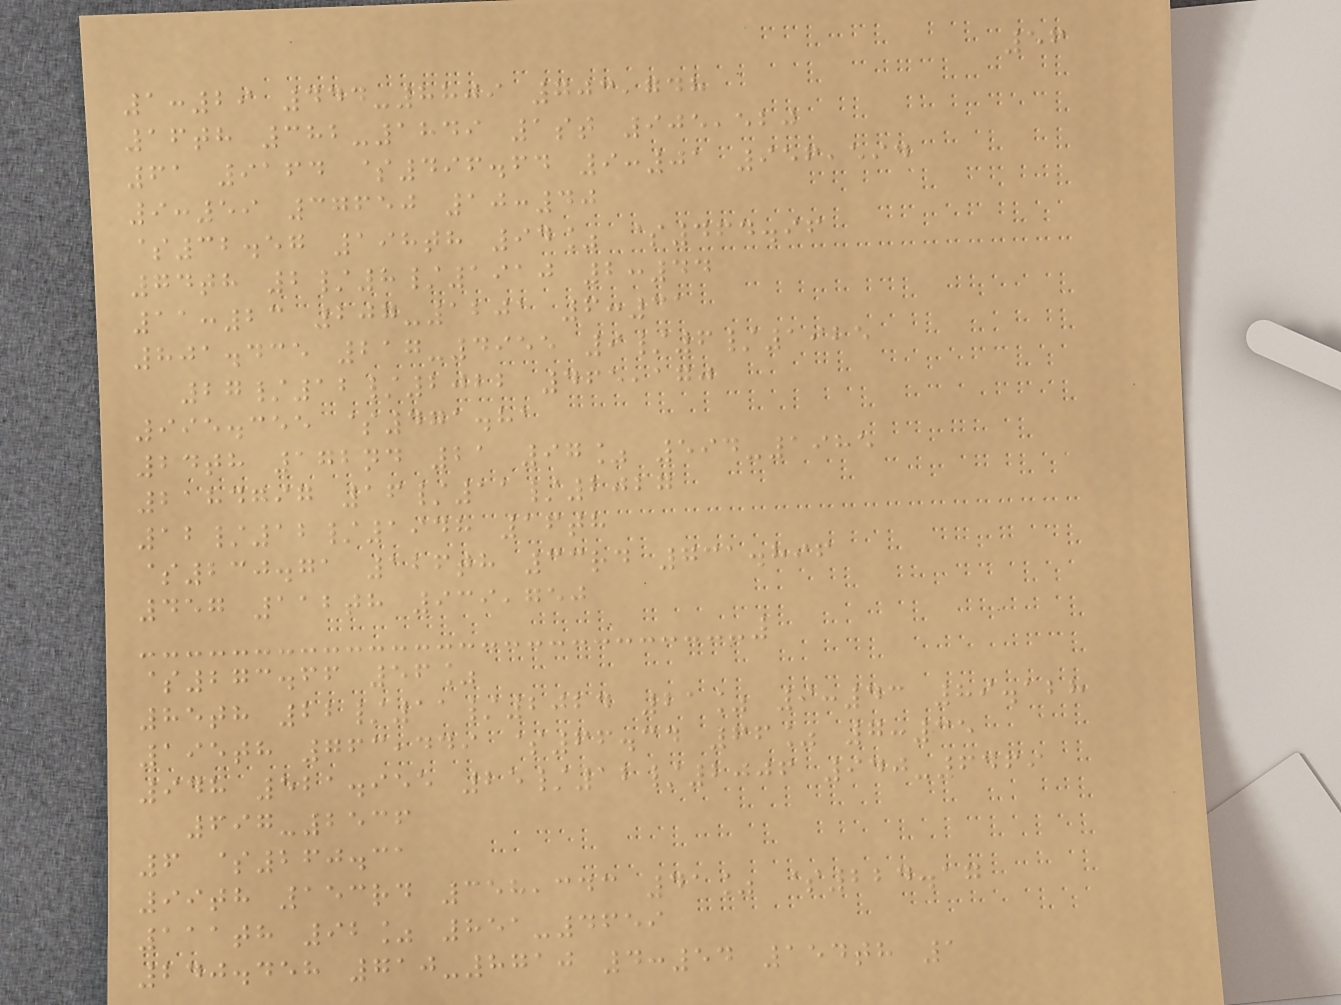56
1:29 444-8809 703,748
16th 382-1849 1st 905,520
61 9164 $496.64 9:01 956,594
9:59 37650 10:40
$32.57 198th 94% $464.96
74th 2/8/1910 2:44
11:23 207-1201 6:31
801.435 217-4955 9/6/1925
27/12/2022 465,170
995.355 $471.81
24th 172nd 21 97% 594-1985
2184797 16/11/2027
12/12/1948 16th
$230.71 126th 33rd 731.896
457 112th 939,750
$273.66 56%
85th 22/11/2024 21% 9:43 89.128
195th 763,449 $66.34 66% 7:35
948 521.955 25/12/2006 940-6469
697-2536
6 $260.31
99th 153rd 358,343 41% $224.17
111th 92% 851-4659
240.458 710-8710 4:54 154th 1
